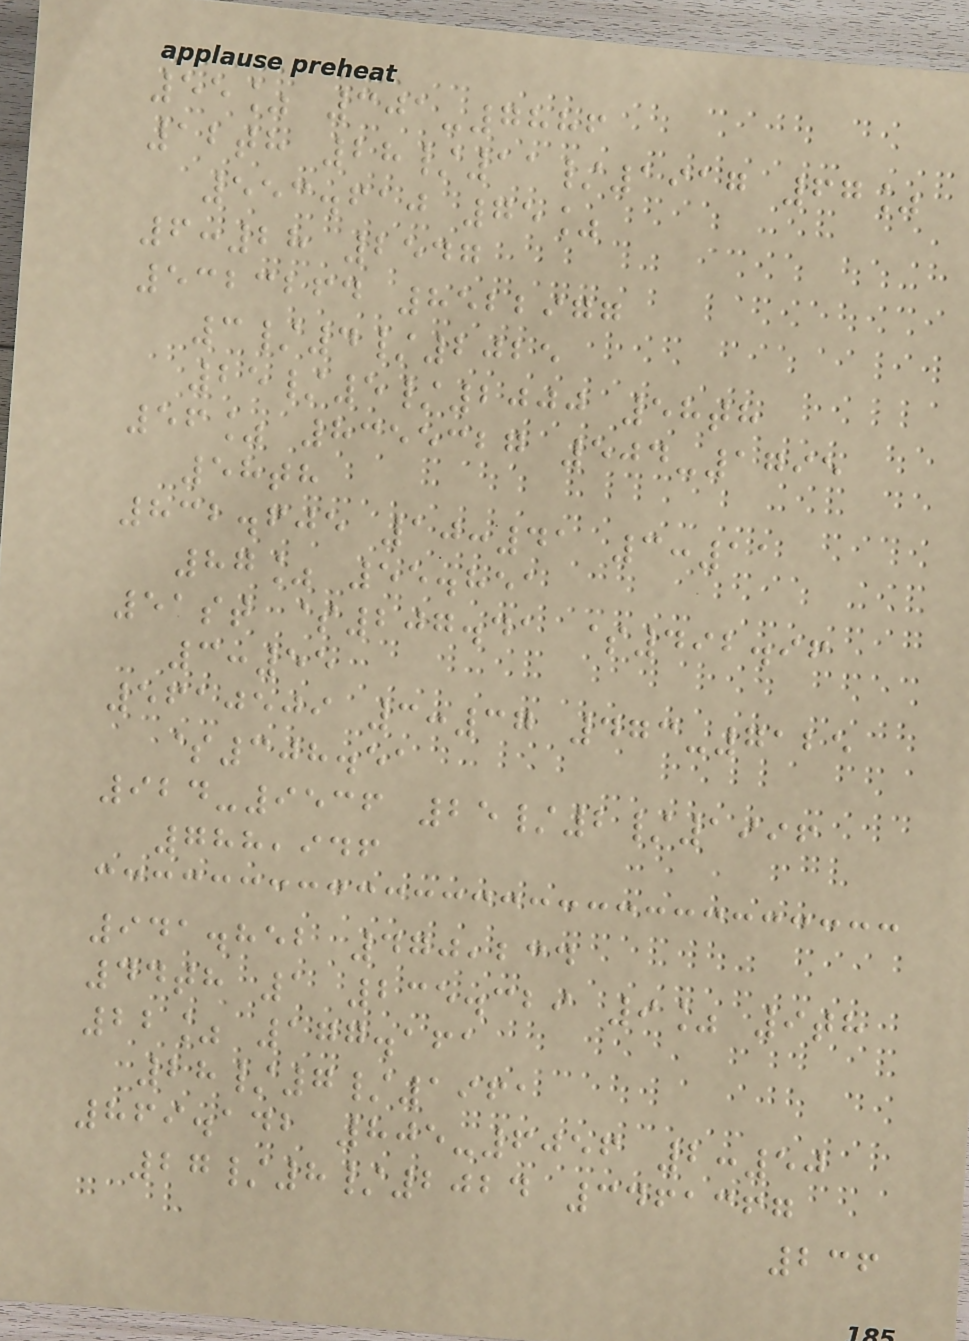55% 301-7886
12th 28/11/1917 67%
553.610 75%
6:28 2547
5323264 8522977
3/4/2025
25/5/2000 58th
56% 8355327 504-1795
58th
832.605 10:41 3:11
87% 55.851
51st $207.41 $492.96
3:55
5610509 3:37 473-7125
$308.51
924-9536 25/2/1996
788,946
941.852 470,234
44th 1 235.329 9% 9th
22% 177.161
28/7/1961
869.142 805-6056 2:50
27/8/2024 3461367
236
